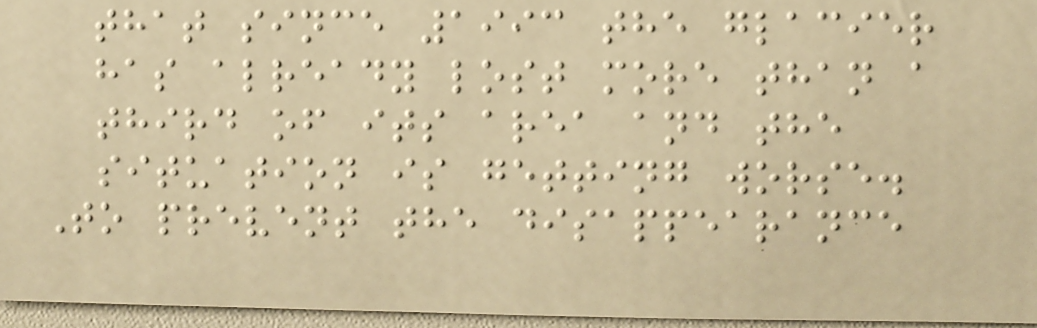that since 1993 the glacier
has already lost more than a
third of its area and the
situation is getting worse.
To prevent the disappearance
